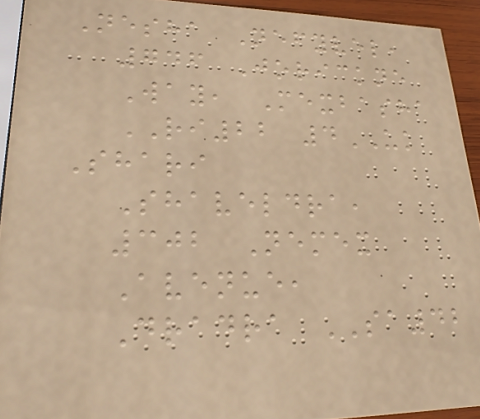Nesha Nefyvel,
746 Jorickne
Way, Mexbasha
RI22 4UK
Shari
Shaveldra,
302 Nemex
Avenue,
Dradra SA42
